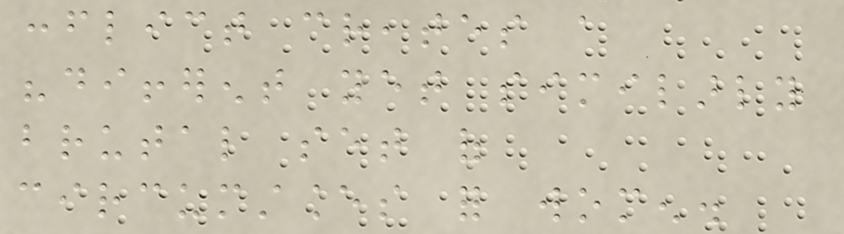conflict creates a
"different yet similarly
brutal set of
circumstances for women.
